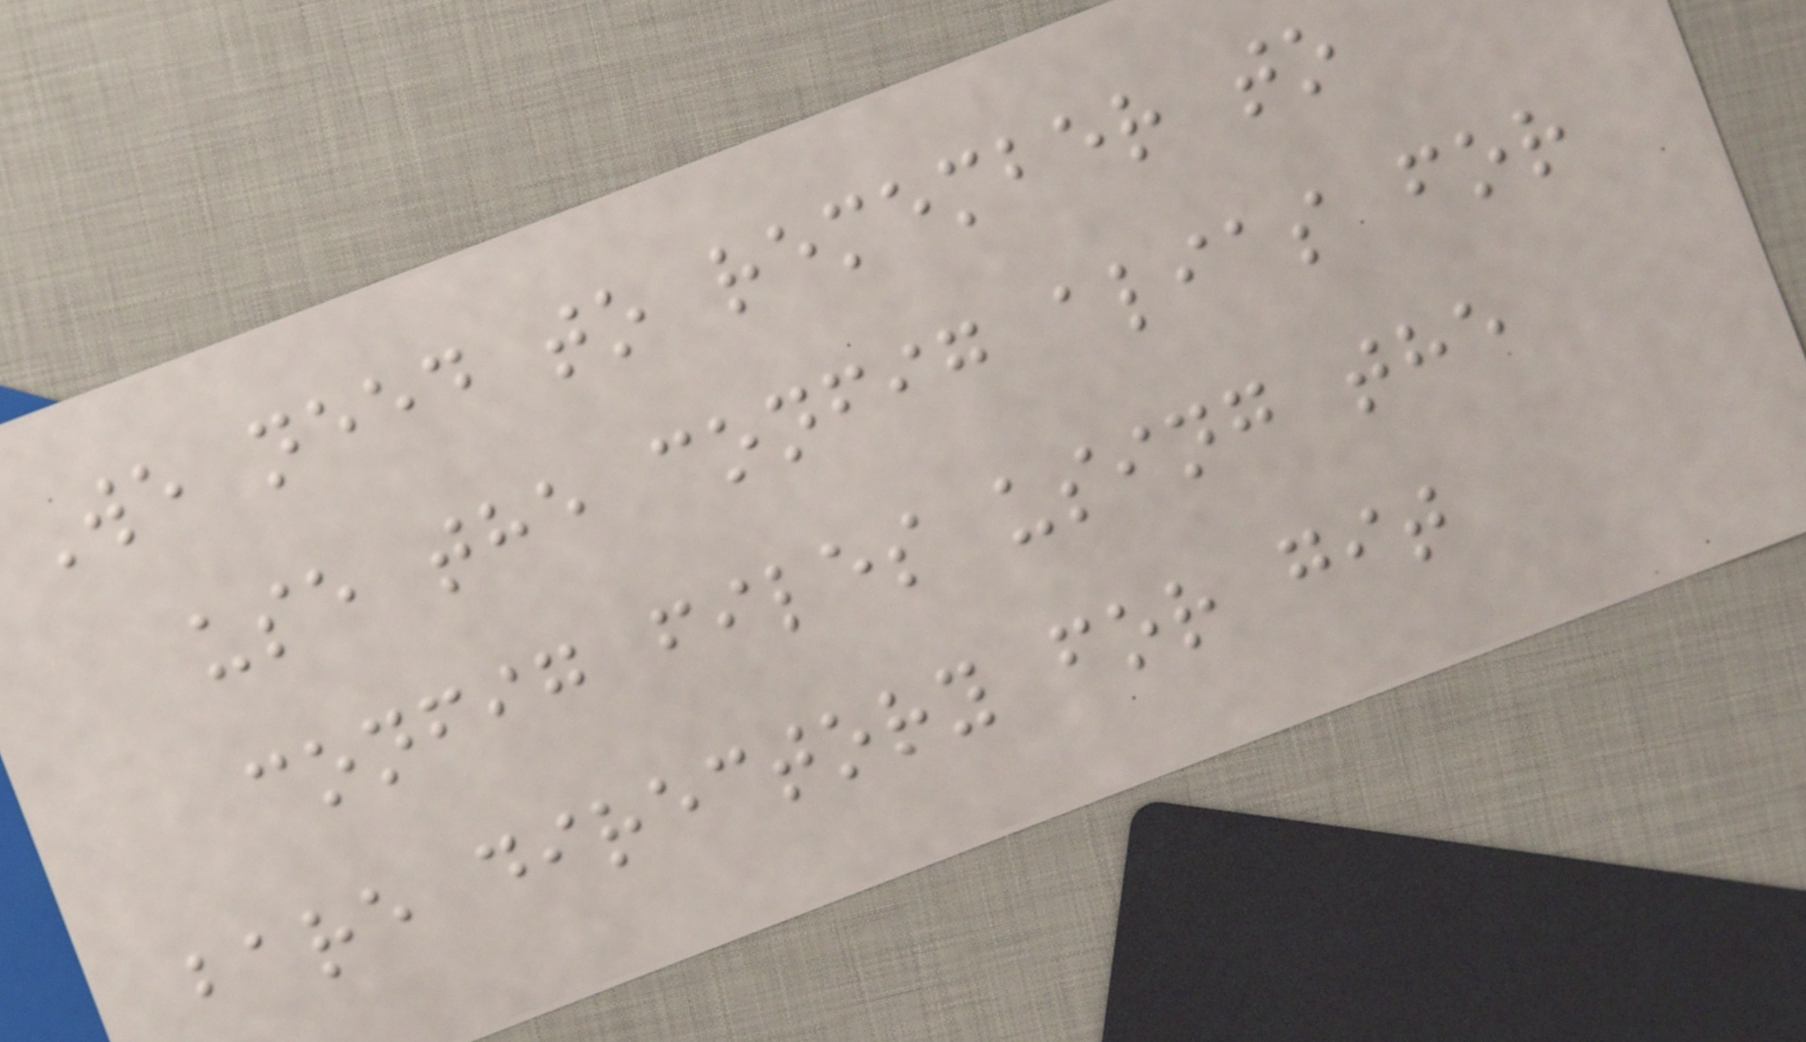We need to remember to
use the config alias for
config files using the
bare directory for git
